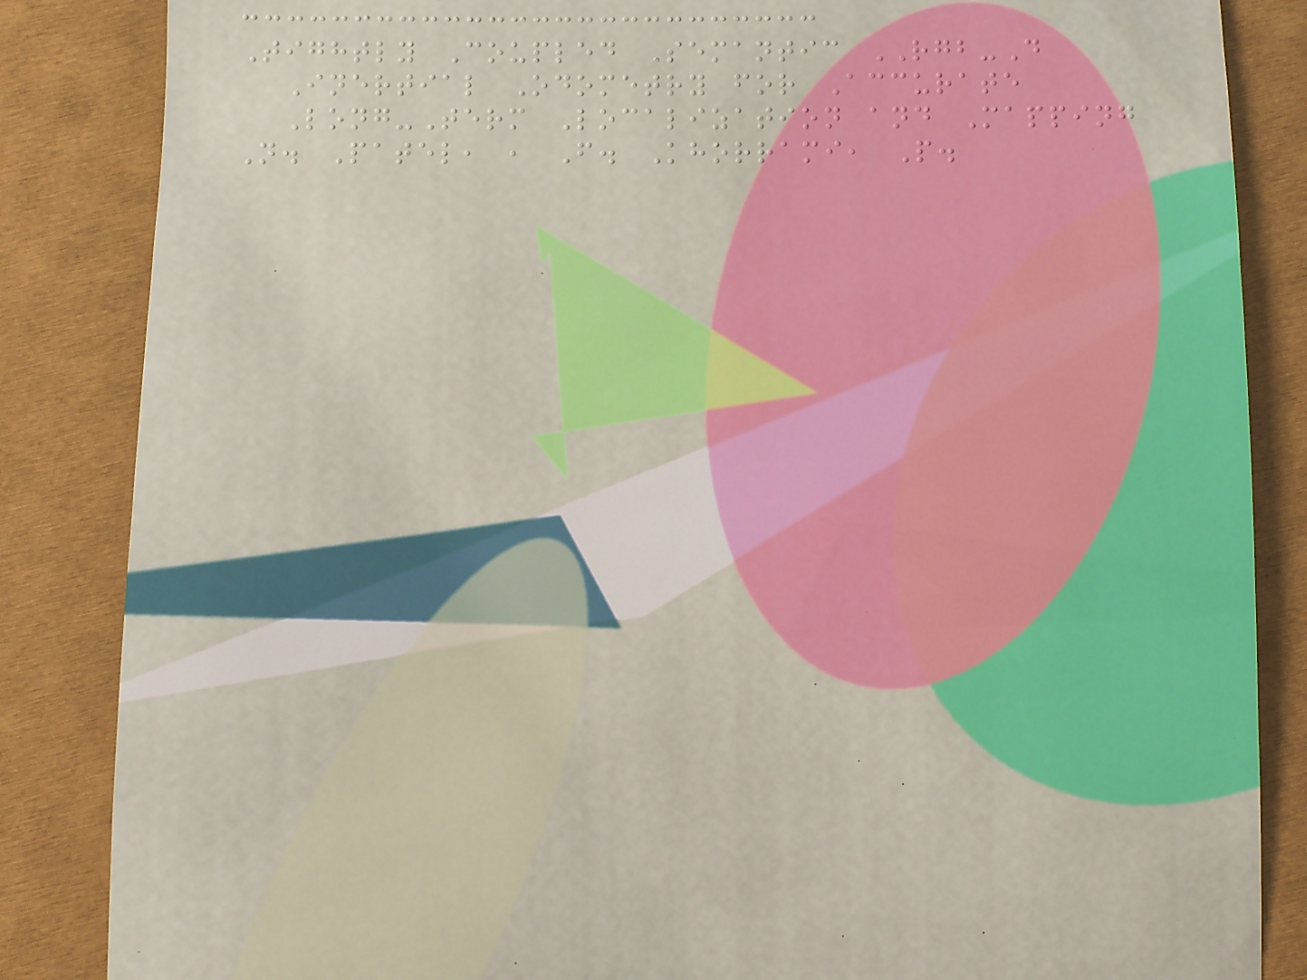Tightly Coupled Semantic RGB-D
Inertial Odometry for Accurate
Long-Term Localization and Mapping
N. Patel, , F. Khorrami, P.
